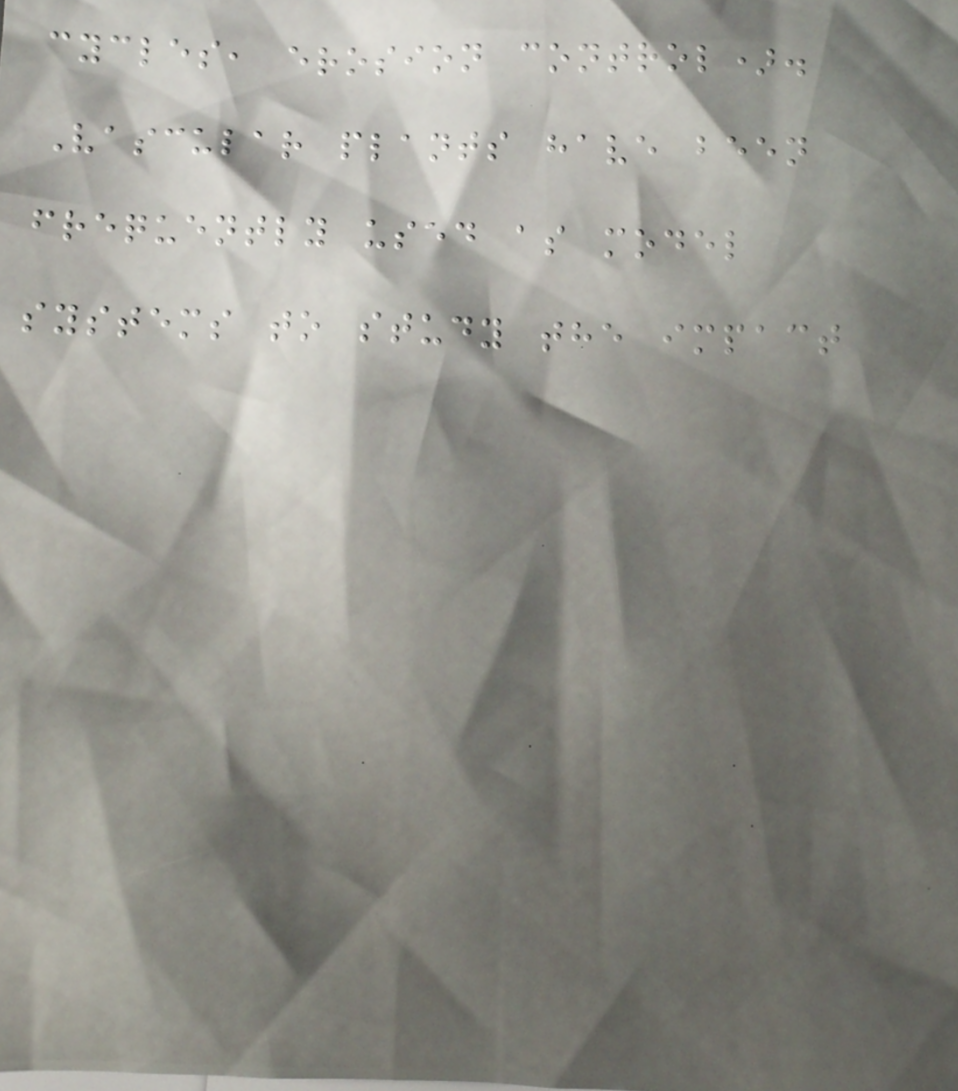cycles, erosion control).
Vascular plants have been
frequently used as model
systems to study the impact
